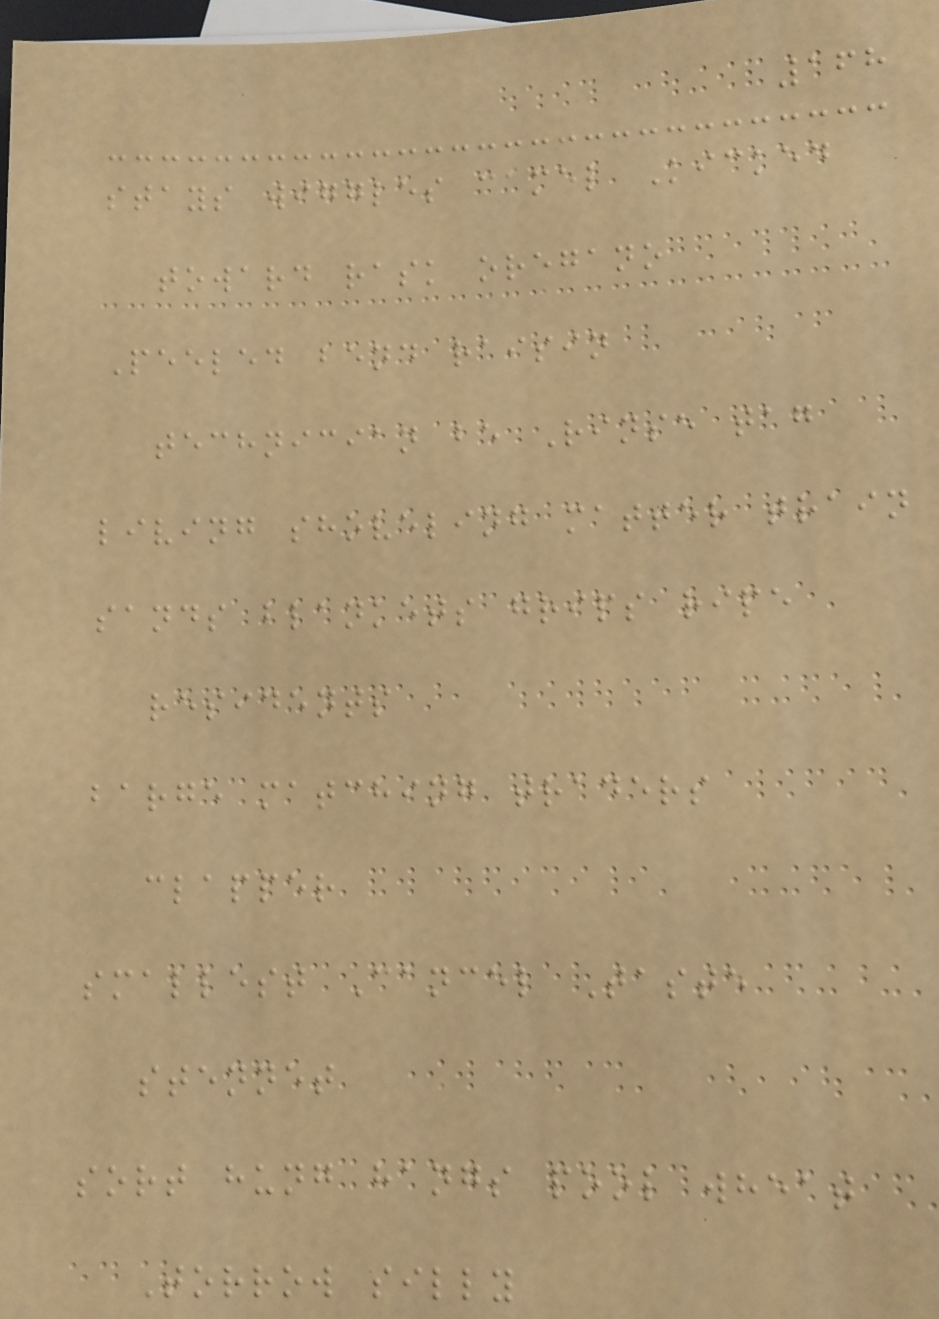168
stays wiggles camel Kicked
toward rask oregano
Peeled bend raisin
technician be Rinse tag
living shoveling matter train
sands blankets grips ripe
residents
barge matching traders
clapper
smallest Cancel Taste
stennet
sort hung hangs pool wheat
Torrow silly
